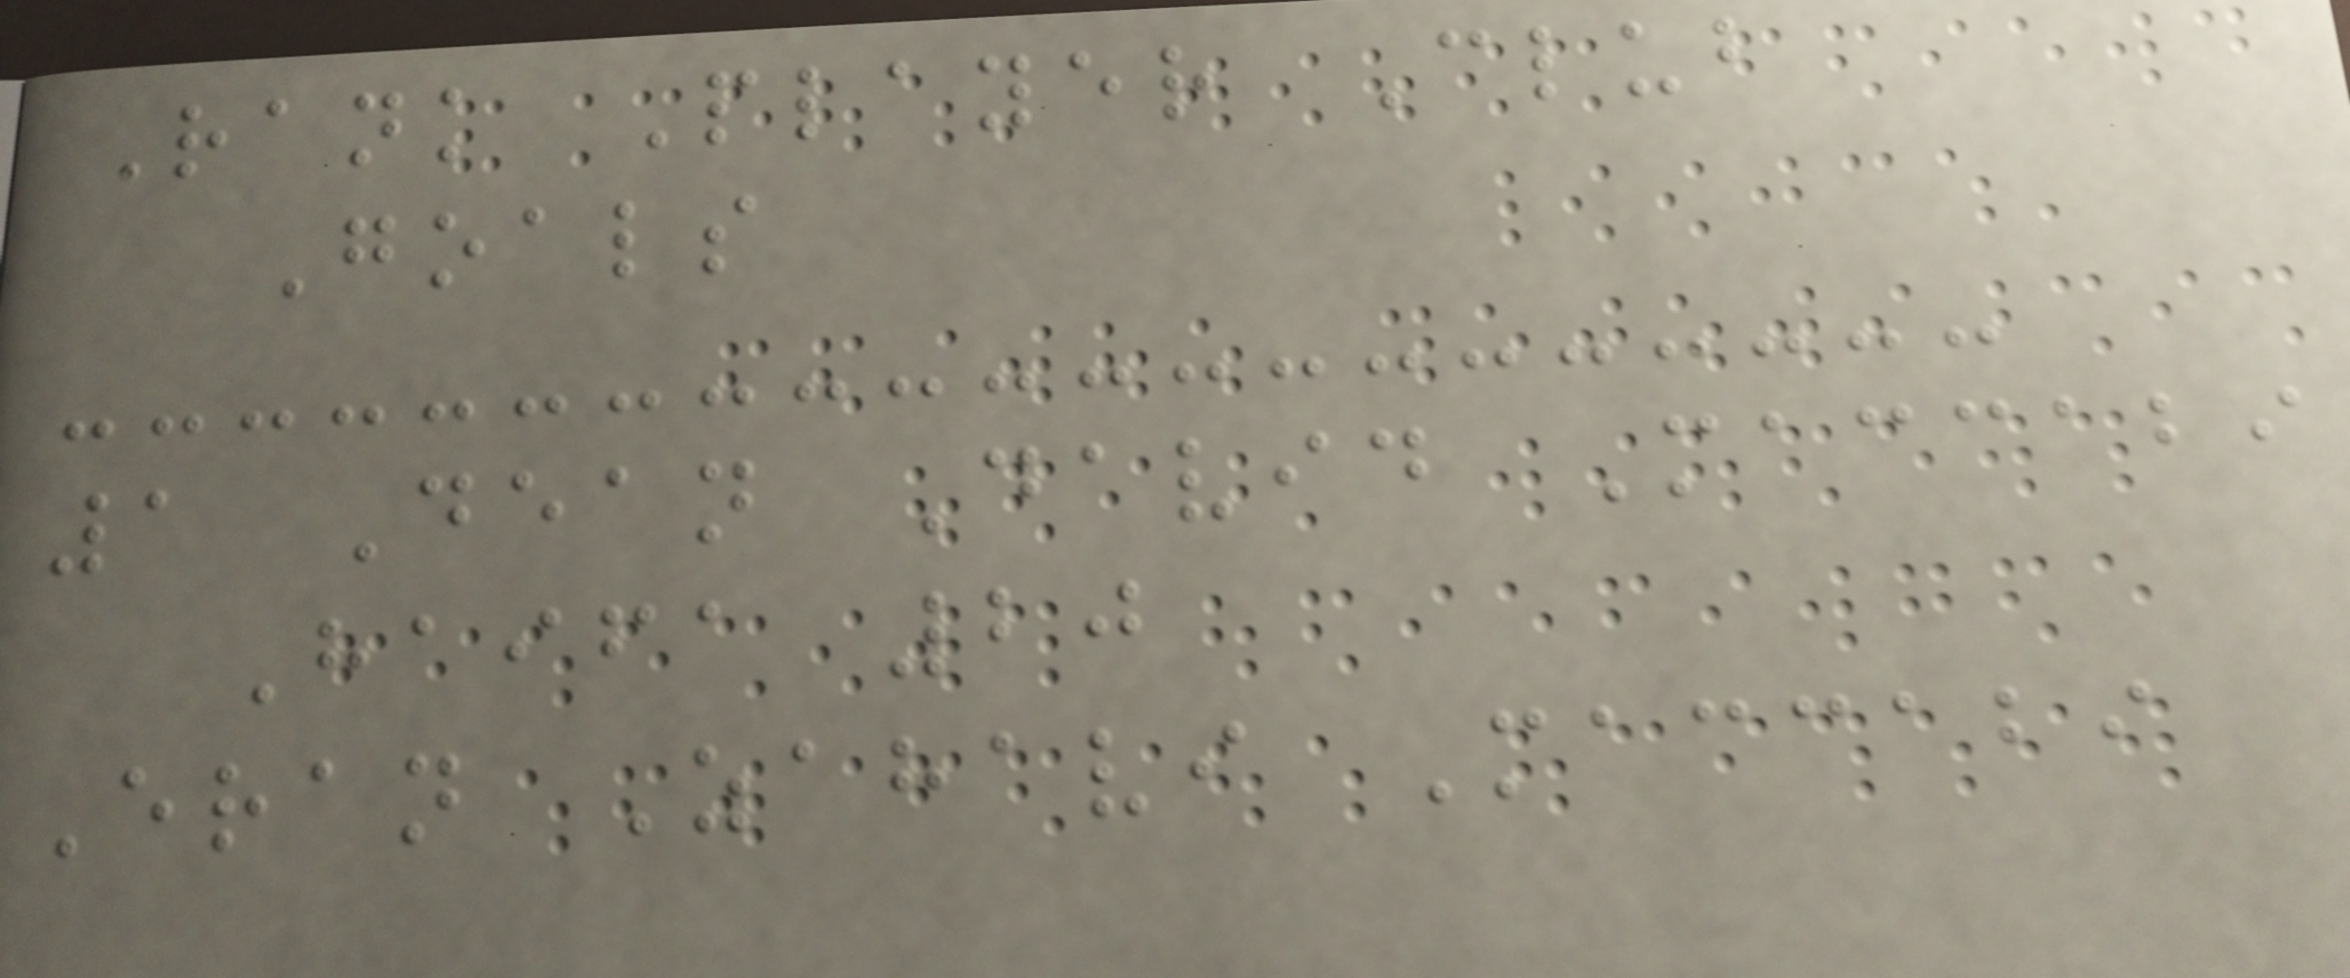Rank Player Club
Goals
1 Dean David Maccabi
Haifa 20
Eran Zahavi Maccabi
